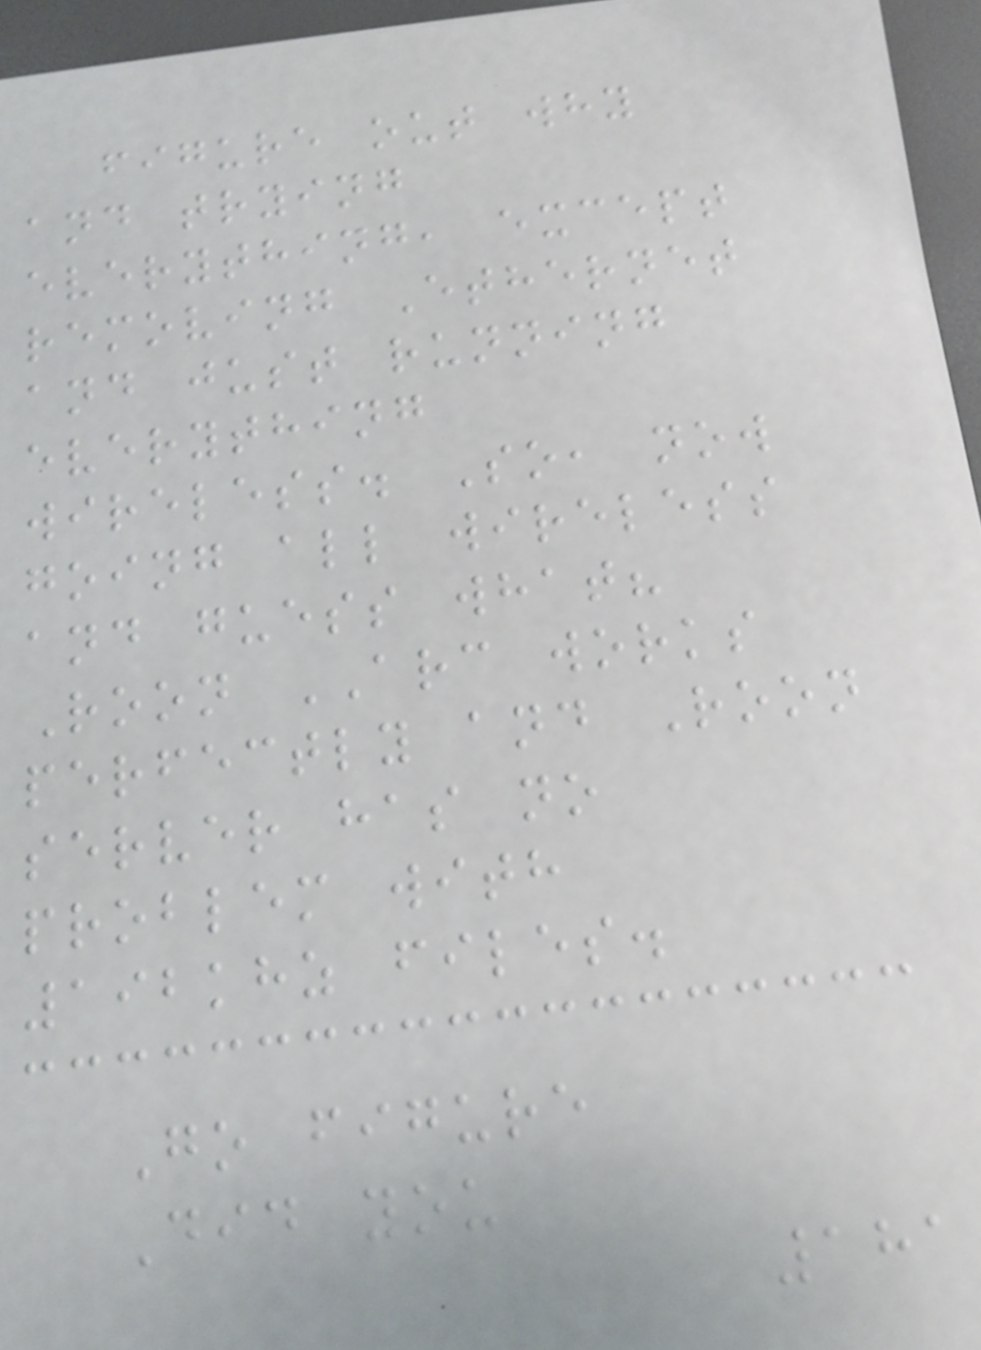figure out why
and trying
everything, except
removing Ethernet
and just running
everything
wireless. So, now
going all wireless
and guess what?
Roon ARC works
perfectly and Roon
server has no
problem with
192khz files.
Go figure
Did you
181
